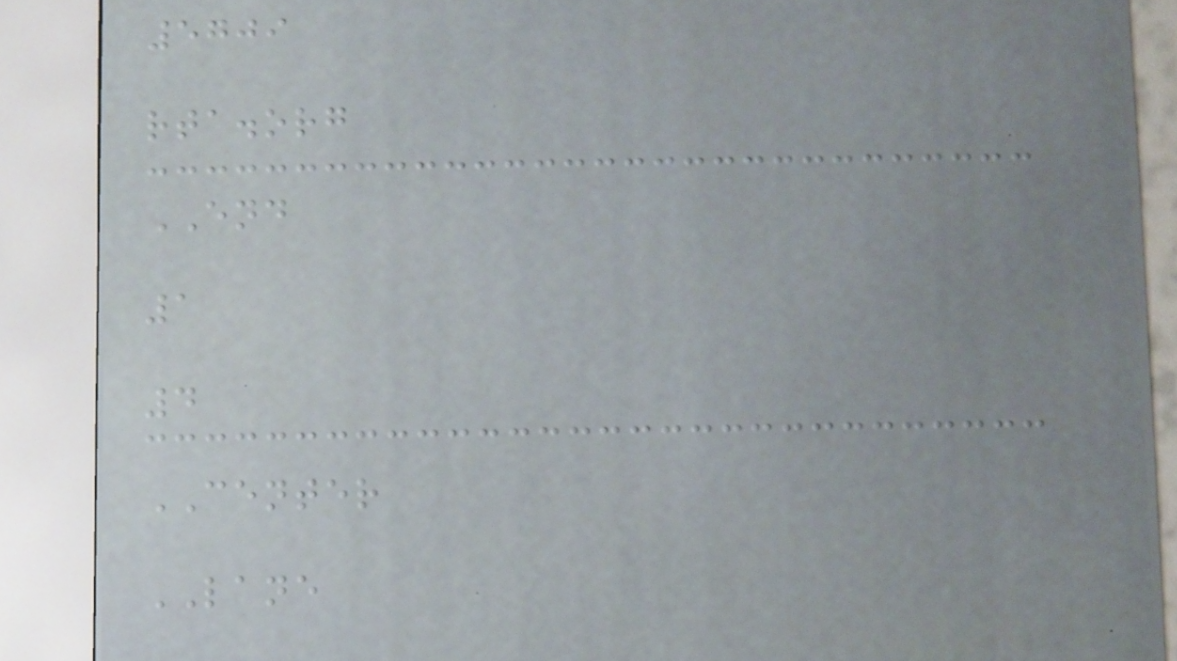5709
rta.org
END
1
4
CENTER
LANE
